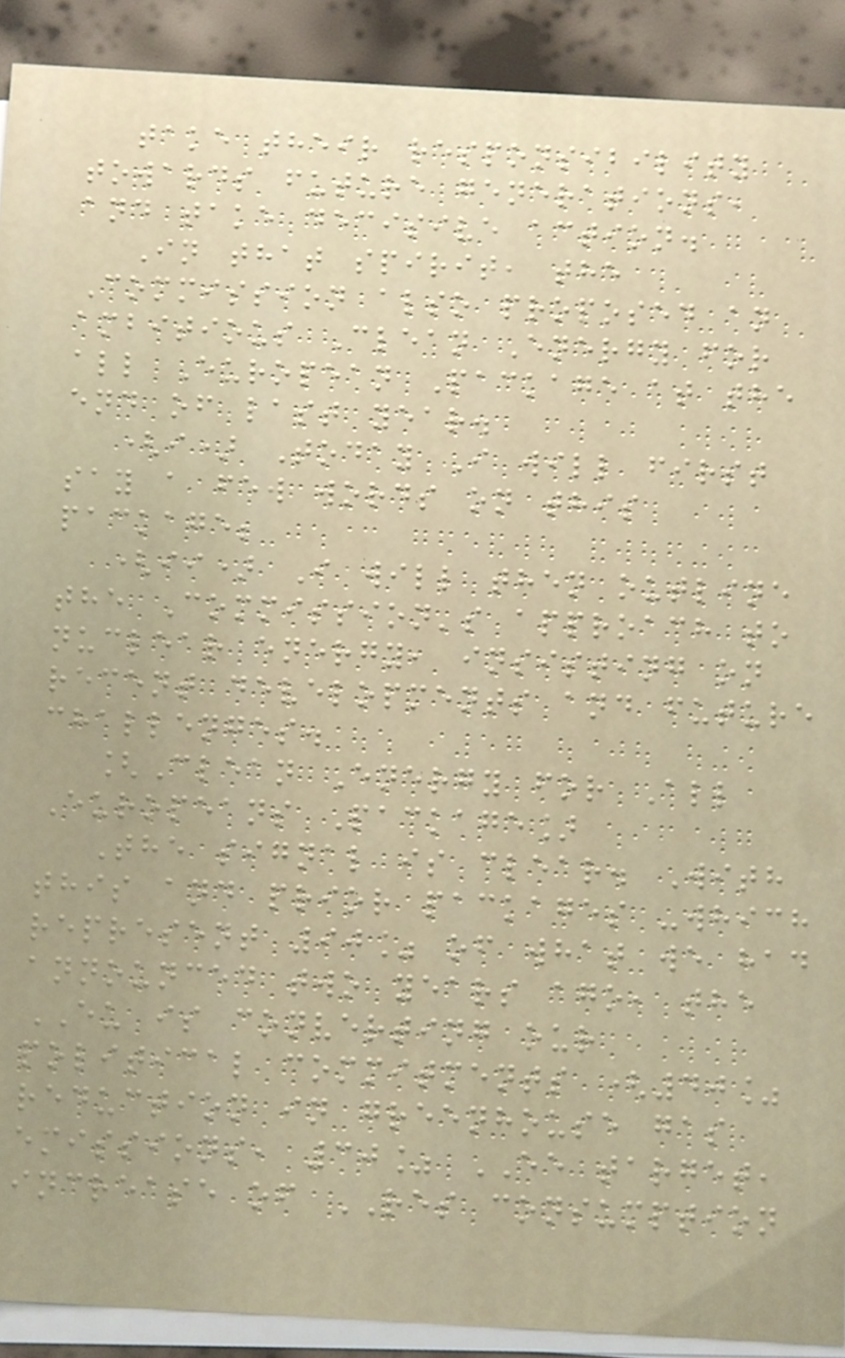take their responsibility
towards future generations,
and take decisive action.
In that spirit, the
Commission also proposed an
ambitious Clean Energy for
all European Package at the
end of last year.
(i) Today I will first
say a few words on this
package;
(ii) I will then outline
the Commission's approach to
nuclear energy, insisting on
recent developments and future
challenges.
[Clean Energy for All
Europeans Package]
The signal is clear. With
this and prior packages -which
represent 90% of what we had
announced two years ago, the
EU is converting our
political commitments (40%
reduction in greenhouse gas
emissions, 30% EE target,
increase of RES consumption
